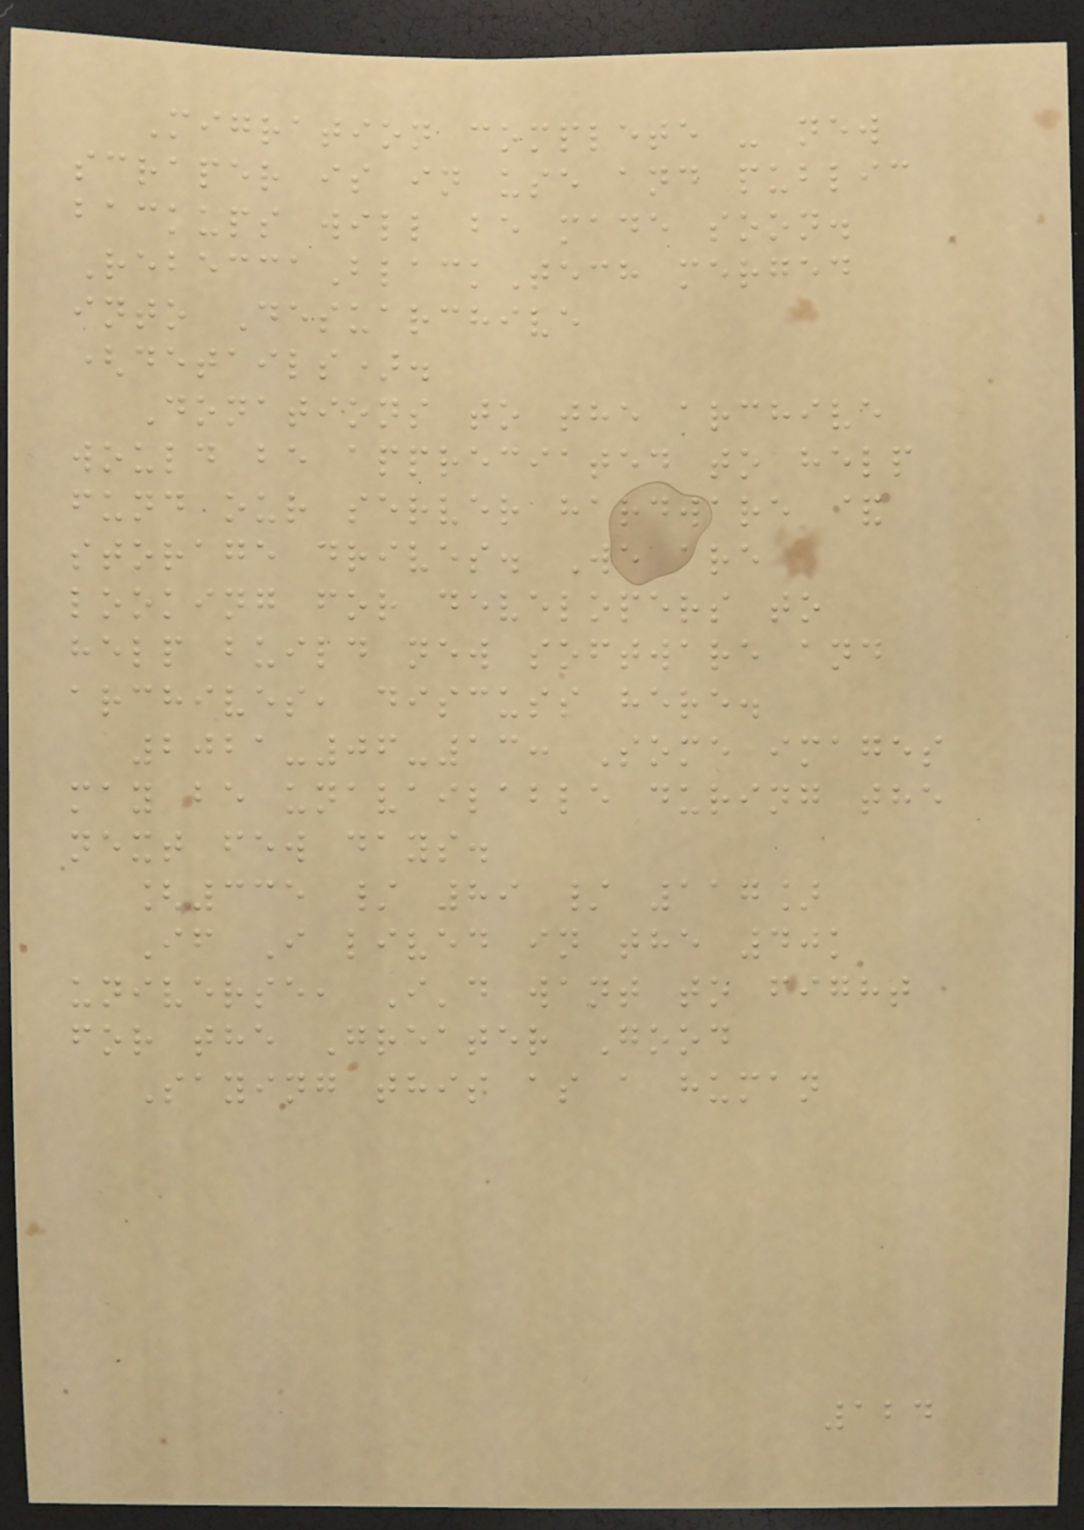Migration complete - new
scraper is in use and public
backups will be made soon.
RebeccaBlackTech merged
into Desuarchive
(details).
Donations to the archive
would be appreciated to help
fund our server hardware &
storage drives. We are
looking for developers to
help build new software and
archives, discuss here.
2021-06-13: Some images
may be unavailable during the
next few days.
[335 / 89 / 117]
If I lived in the 40k
universe, I'd want to fight
for the Greater Good
Saying this as a human
124
